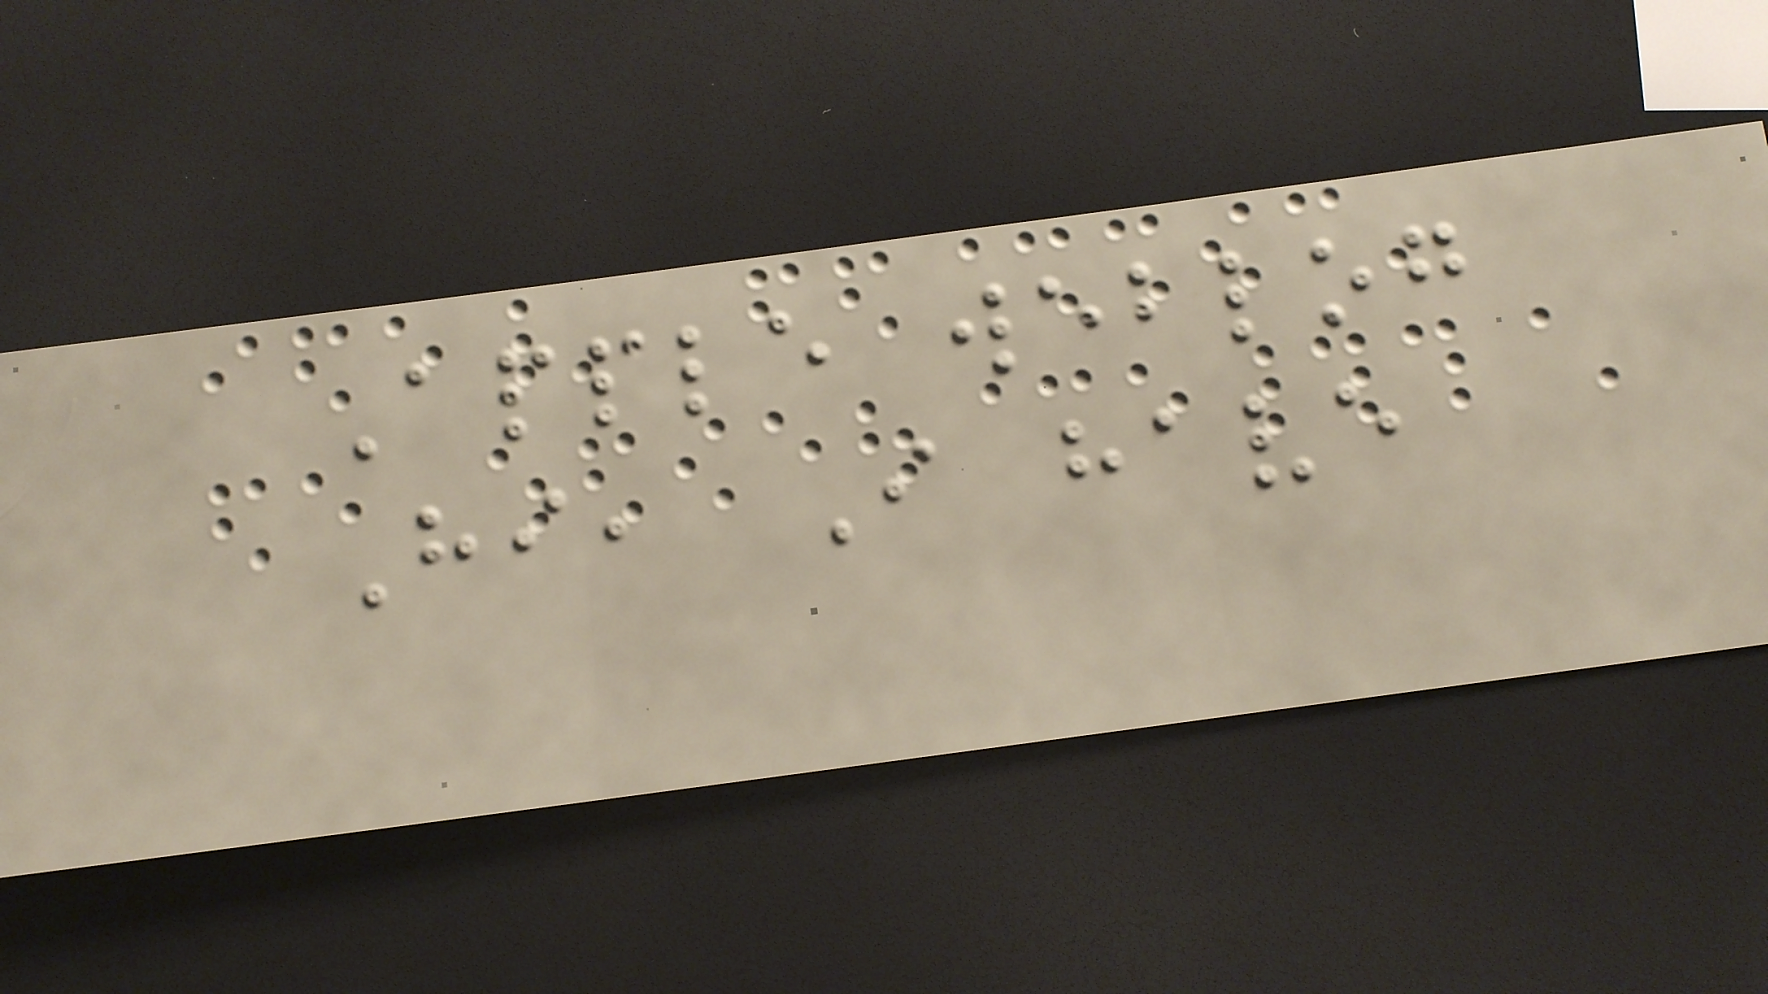Apple weblog
Hi, I have
